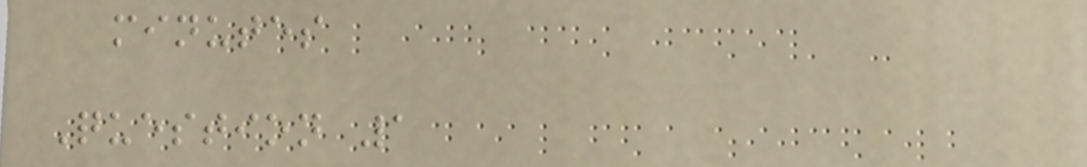minutes
Question 1
